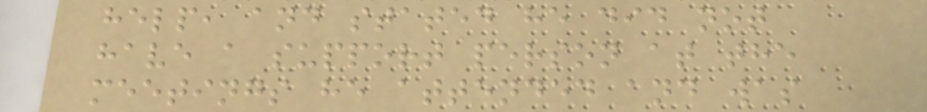help, and stated he did not
have a support person at the
meetings he attended and was
